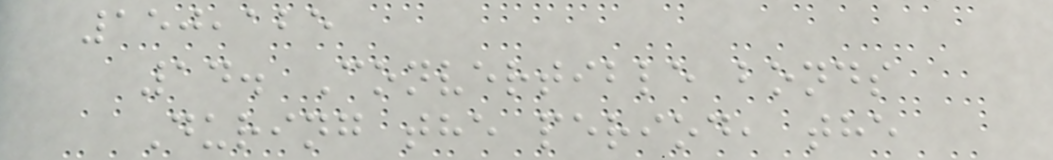150,125
14. Convertible bonds
During the period, the
